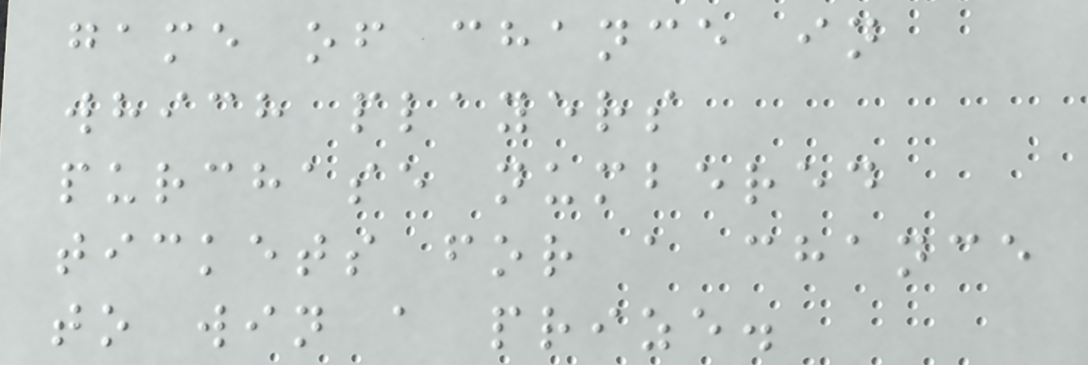game of chance in
which players
purchase numbered
tickets for a chance
to win a prize.
